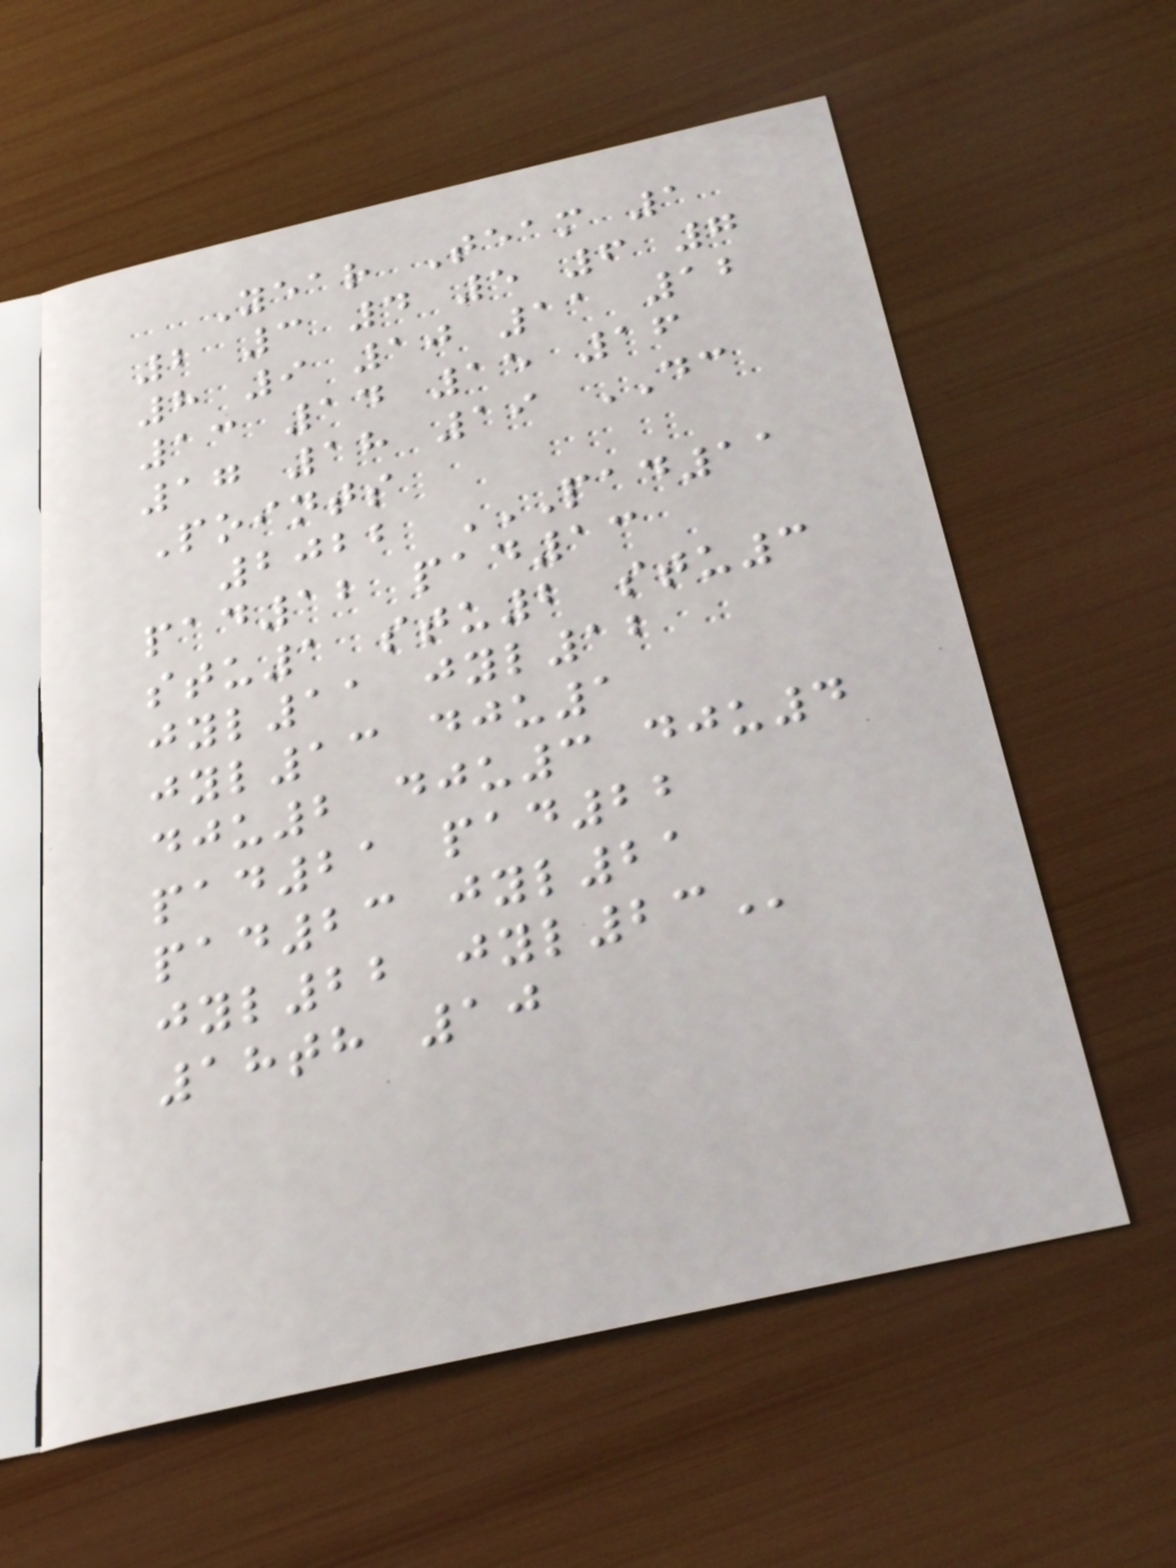Year Team 1
2 3 4 5 6 7
8 9 10 11 12
13 14 15 16
17 18 19 DC
Points
2022 PAD11
PAD12 PAD13
STU1 STU2 STU3
JYL11 JYL12
JYL13 DJU1
DJU2 DJU3 DJU4
PAD21 PAD22
PAD23 JYL21
JYL22 JYL23
18th 10
